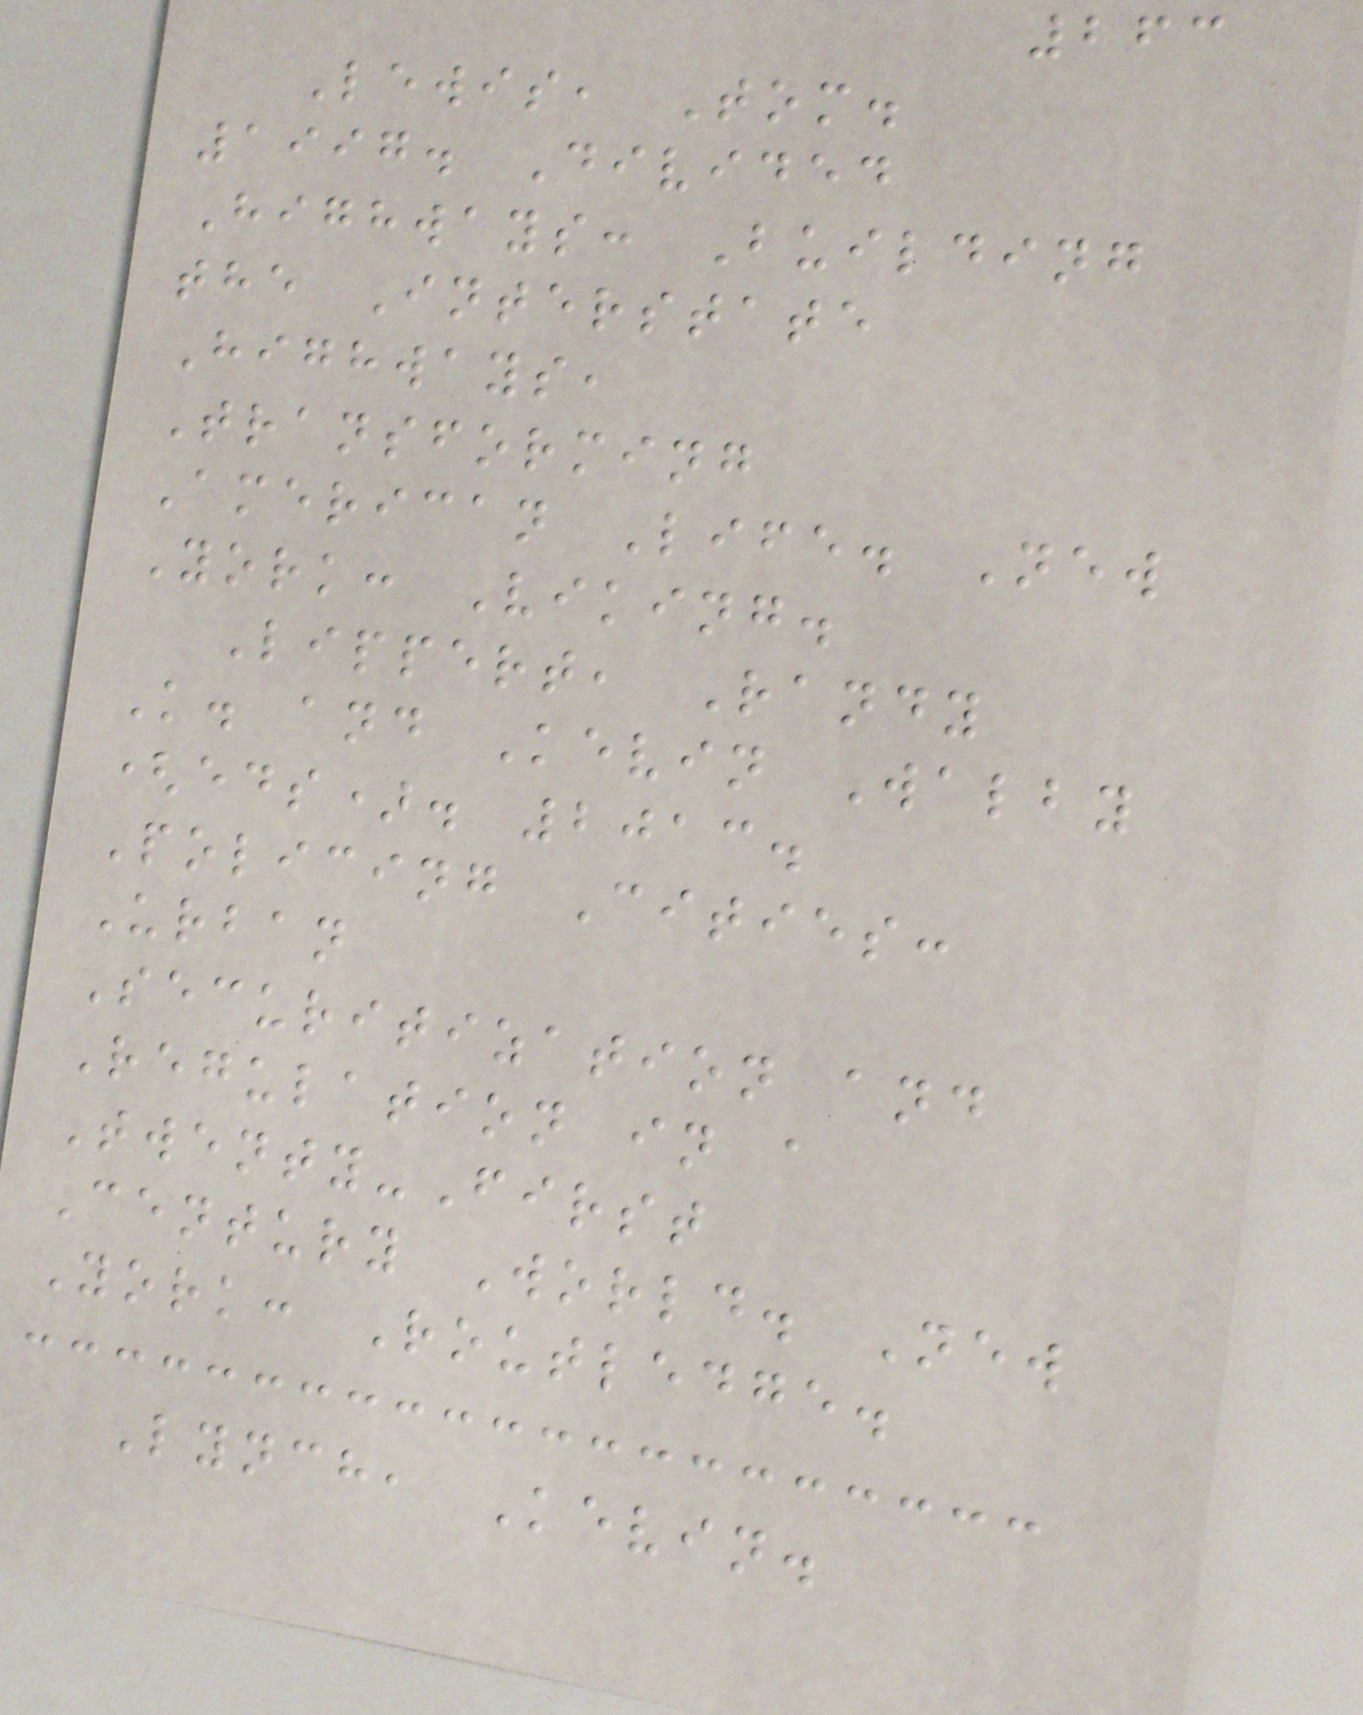263
Lewis, Tom.
1997. Divided
Highways: Building
the Interstate
Highways,
Transforming
American Life. New
York: Viking.
Lippert, Randy
K. and Kevin Walby
(eds). 2013.
Policing Cities:
Urban
Securitization and
Regulation in a
Twenty-First
Century World. New
York: Routledge.
Lynch, Kevin.
